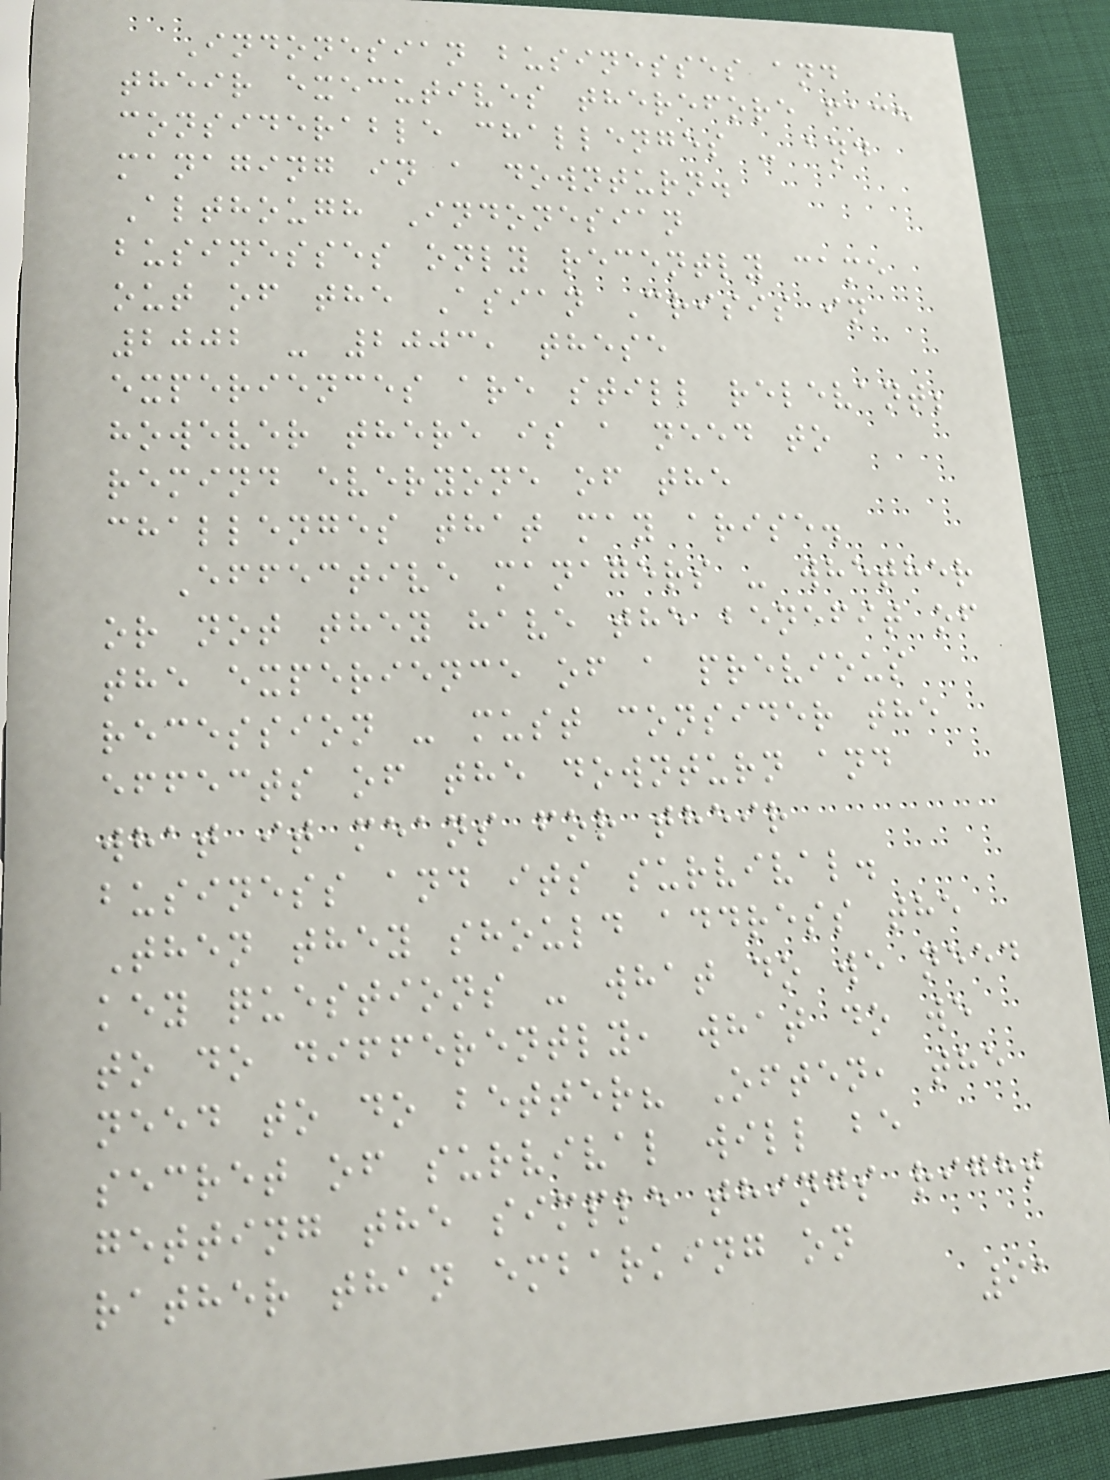Indonesian businesses and
their executives therefore face
considerable challenges - and
managing in a downturn.
Although Indonesian
businesses only recently came
out of the Asian Crisis in
2002 - 2003, these
experiences are still relevant;
however there is a need to
remind everyone of the
challenges that may arise.
Effective managers - whether
or not they have the benefit of
the experience of a previous
recession - must consider the
effects of the downturn and
what it means for their
business and its survival.
Then they should address the
key questions - what do we need
to do differently, what do we
need to do better? Often, the
secret of survival will be
getting the simple things right
rather than embarking on
91
